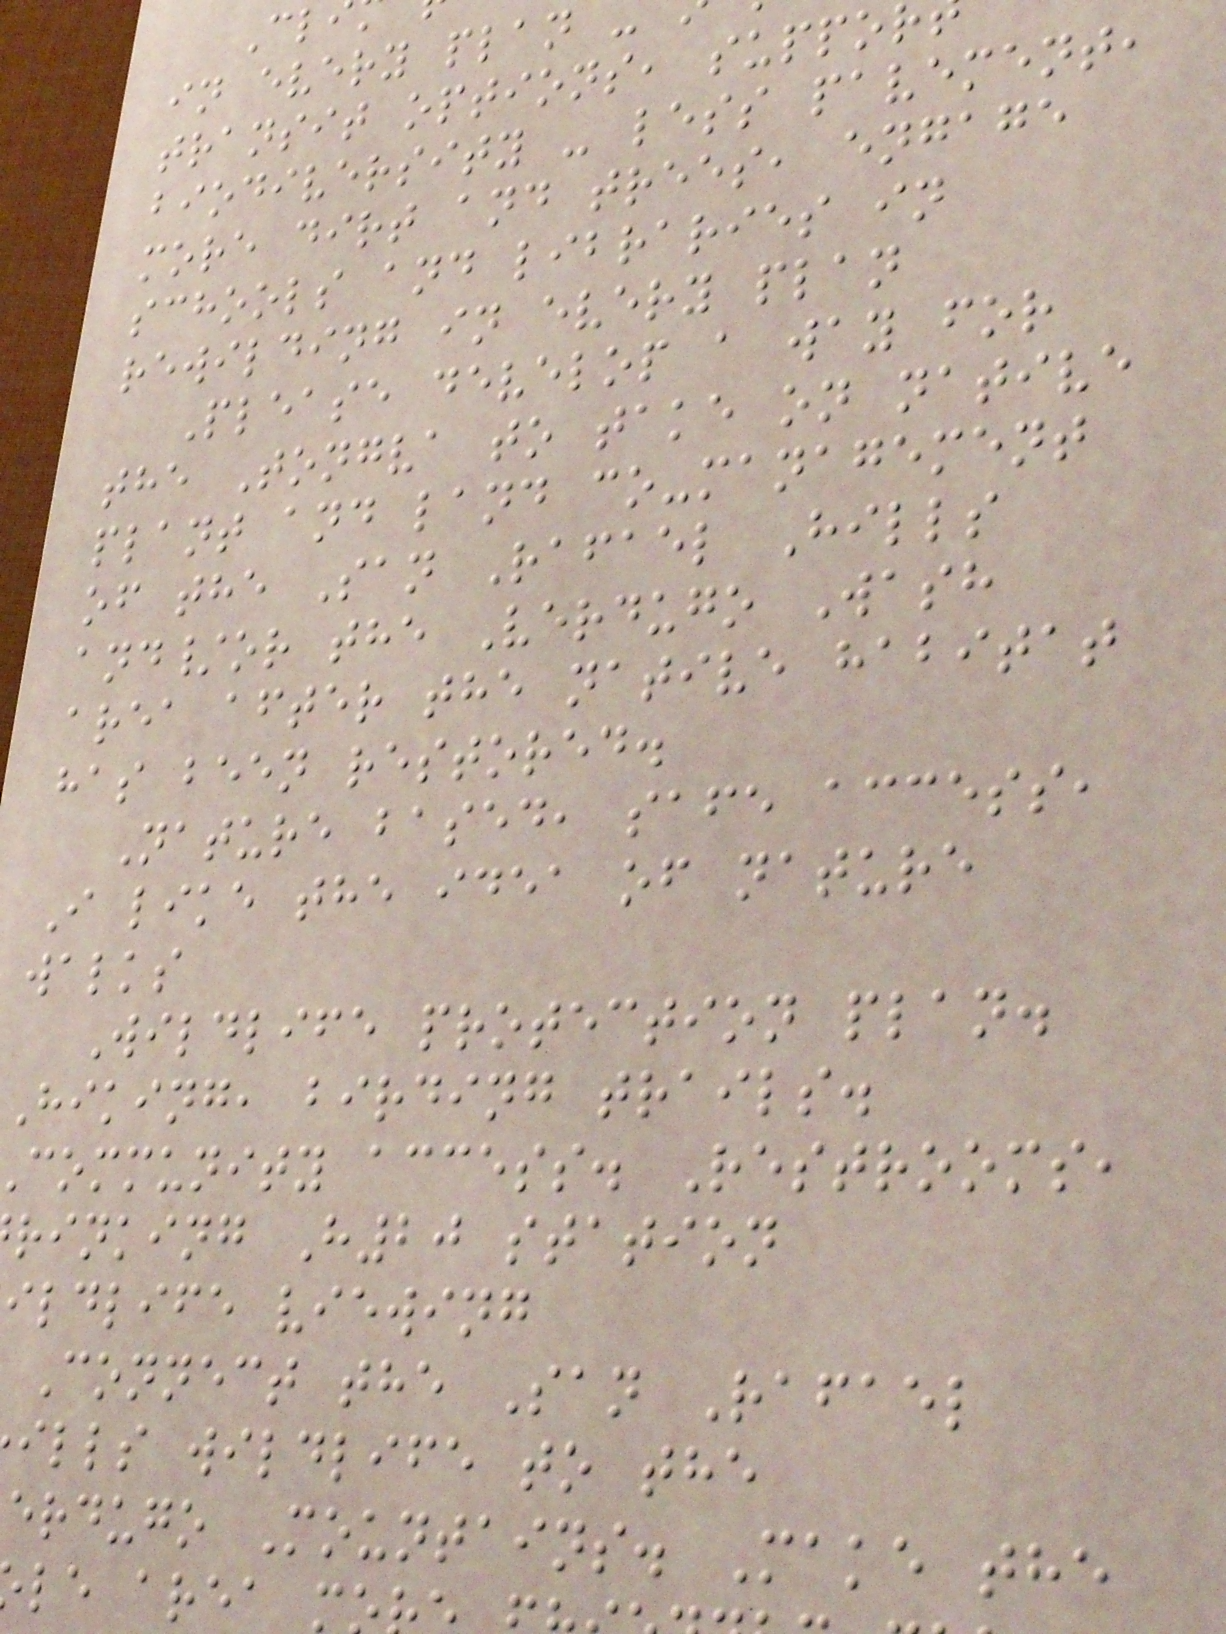in every plan
transit options, suppo
biodiversity - less pavement,
more dirt and trees, engage
schools and libraries in
rewilding in every plan
Please develop a way for
the Tongva to take on native
plant and land co-management
of the San Rafael Hills
and/or the Verdugo Wash
area after the native habitat
has been restored.
Nature based, safe access,
I like the idea of nature
walks
Wildlife protection plan.
Hiking, birding trails.
community access. Restrooms,
rinking H20 station
ildlife viewing
Connect the San Rafael
ills wildlife to the
erdugo Mountains. Make the
le area m
